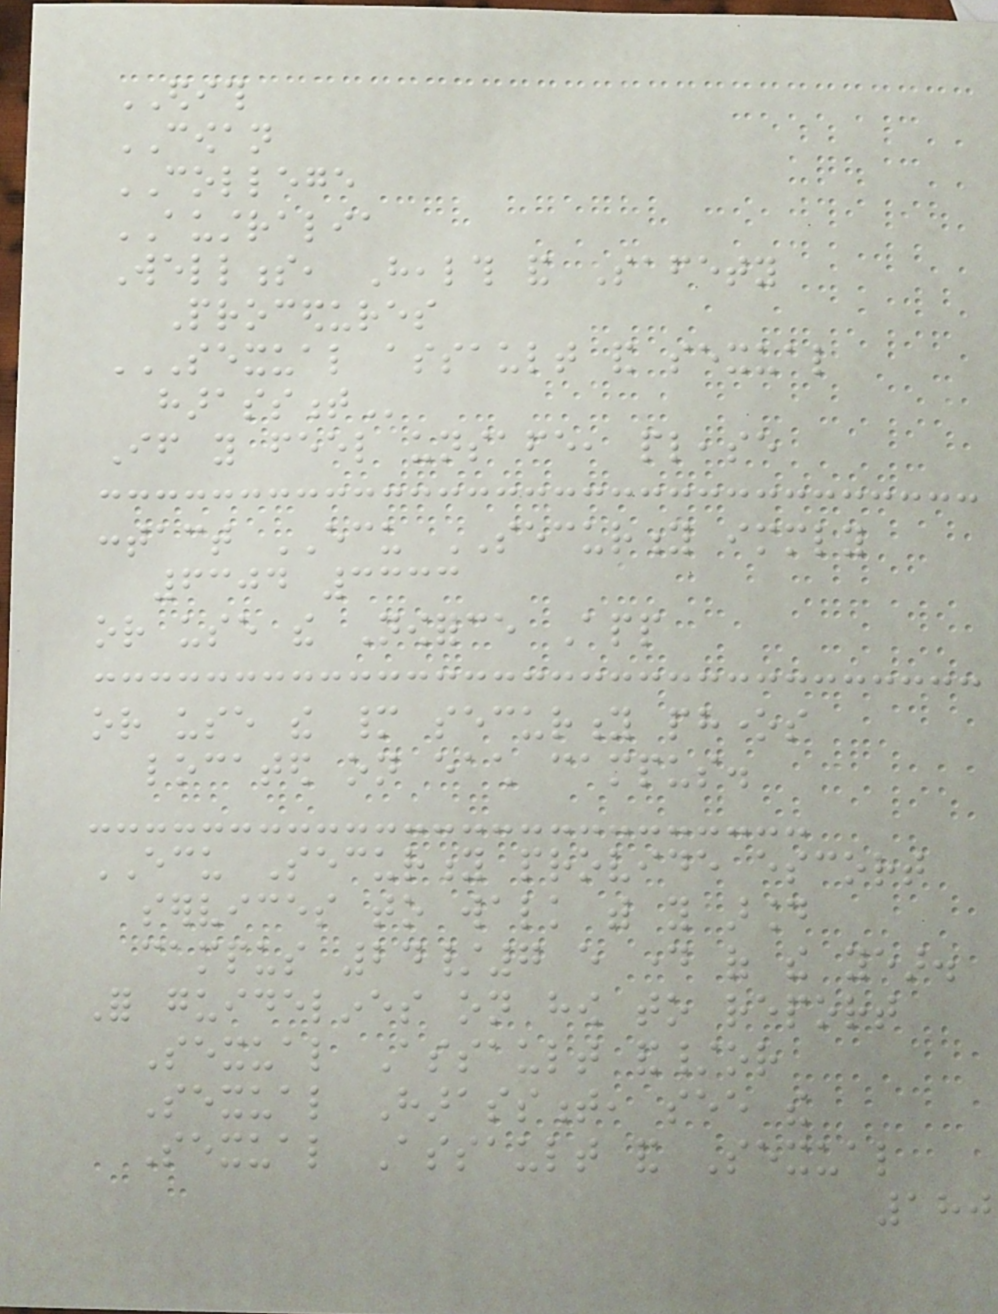EDITH
COWAN
COLLEGE
AUSTRALIA
Wellness, Health and Safety
Procedures
SEXUAL ASSAULT AND SEXUAL
HARASSMENT
If you feel unsafe, please
contact ECU SECURITY immediately
6304 3333
or use the Nowforce App
or use the many security phones
located on each campus.
ECU Security provide escort
services to walk with you around
campus 24/7 every day of the year.
For guidelines on how to report
Sexual Assault and/or
Sexual Harassment, see the
Sexual Assault and Sexual
180
